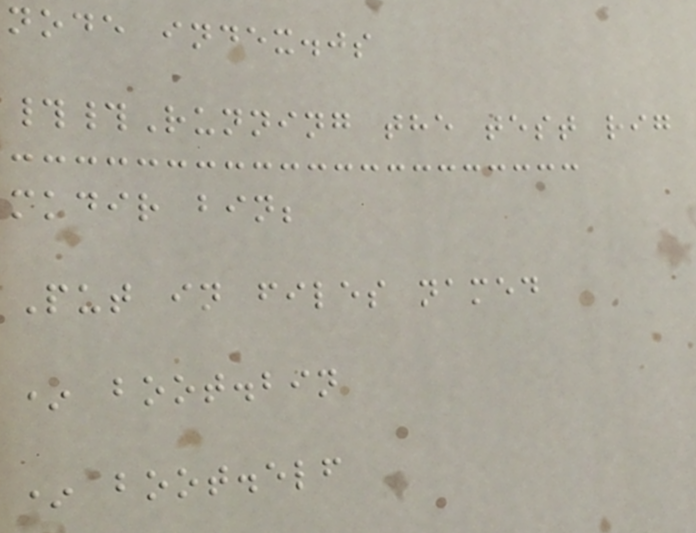node index.js
##Running the test rig
mkdir bin;
Put in files named
* boot.bin
* boot.elf
